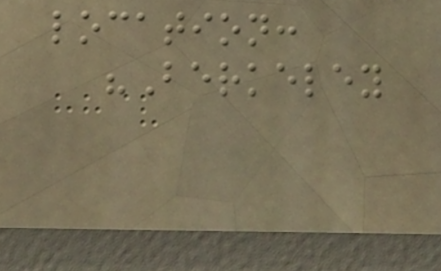location:
"Berkeley
